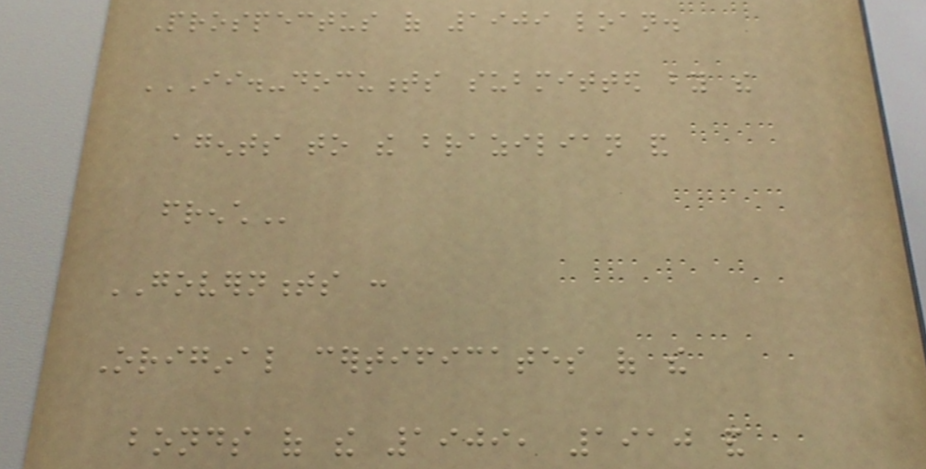Prospectus of 1909 loan.
II.-DOCUMENTS SUBMITTED BY THE
AGENTS TO THE BRAZILIAN AND
FRENCH
GOVERNMENTS :
Original certificates of the
bonds of the 1909, 1910 and
